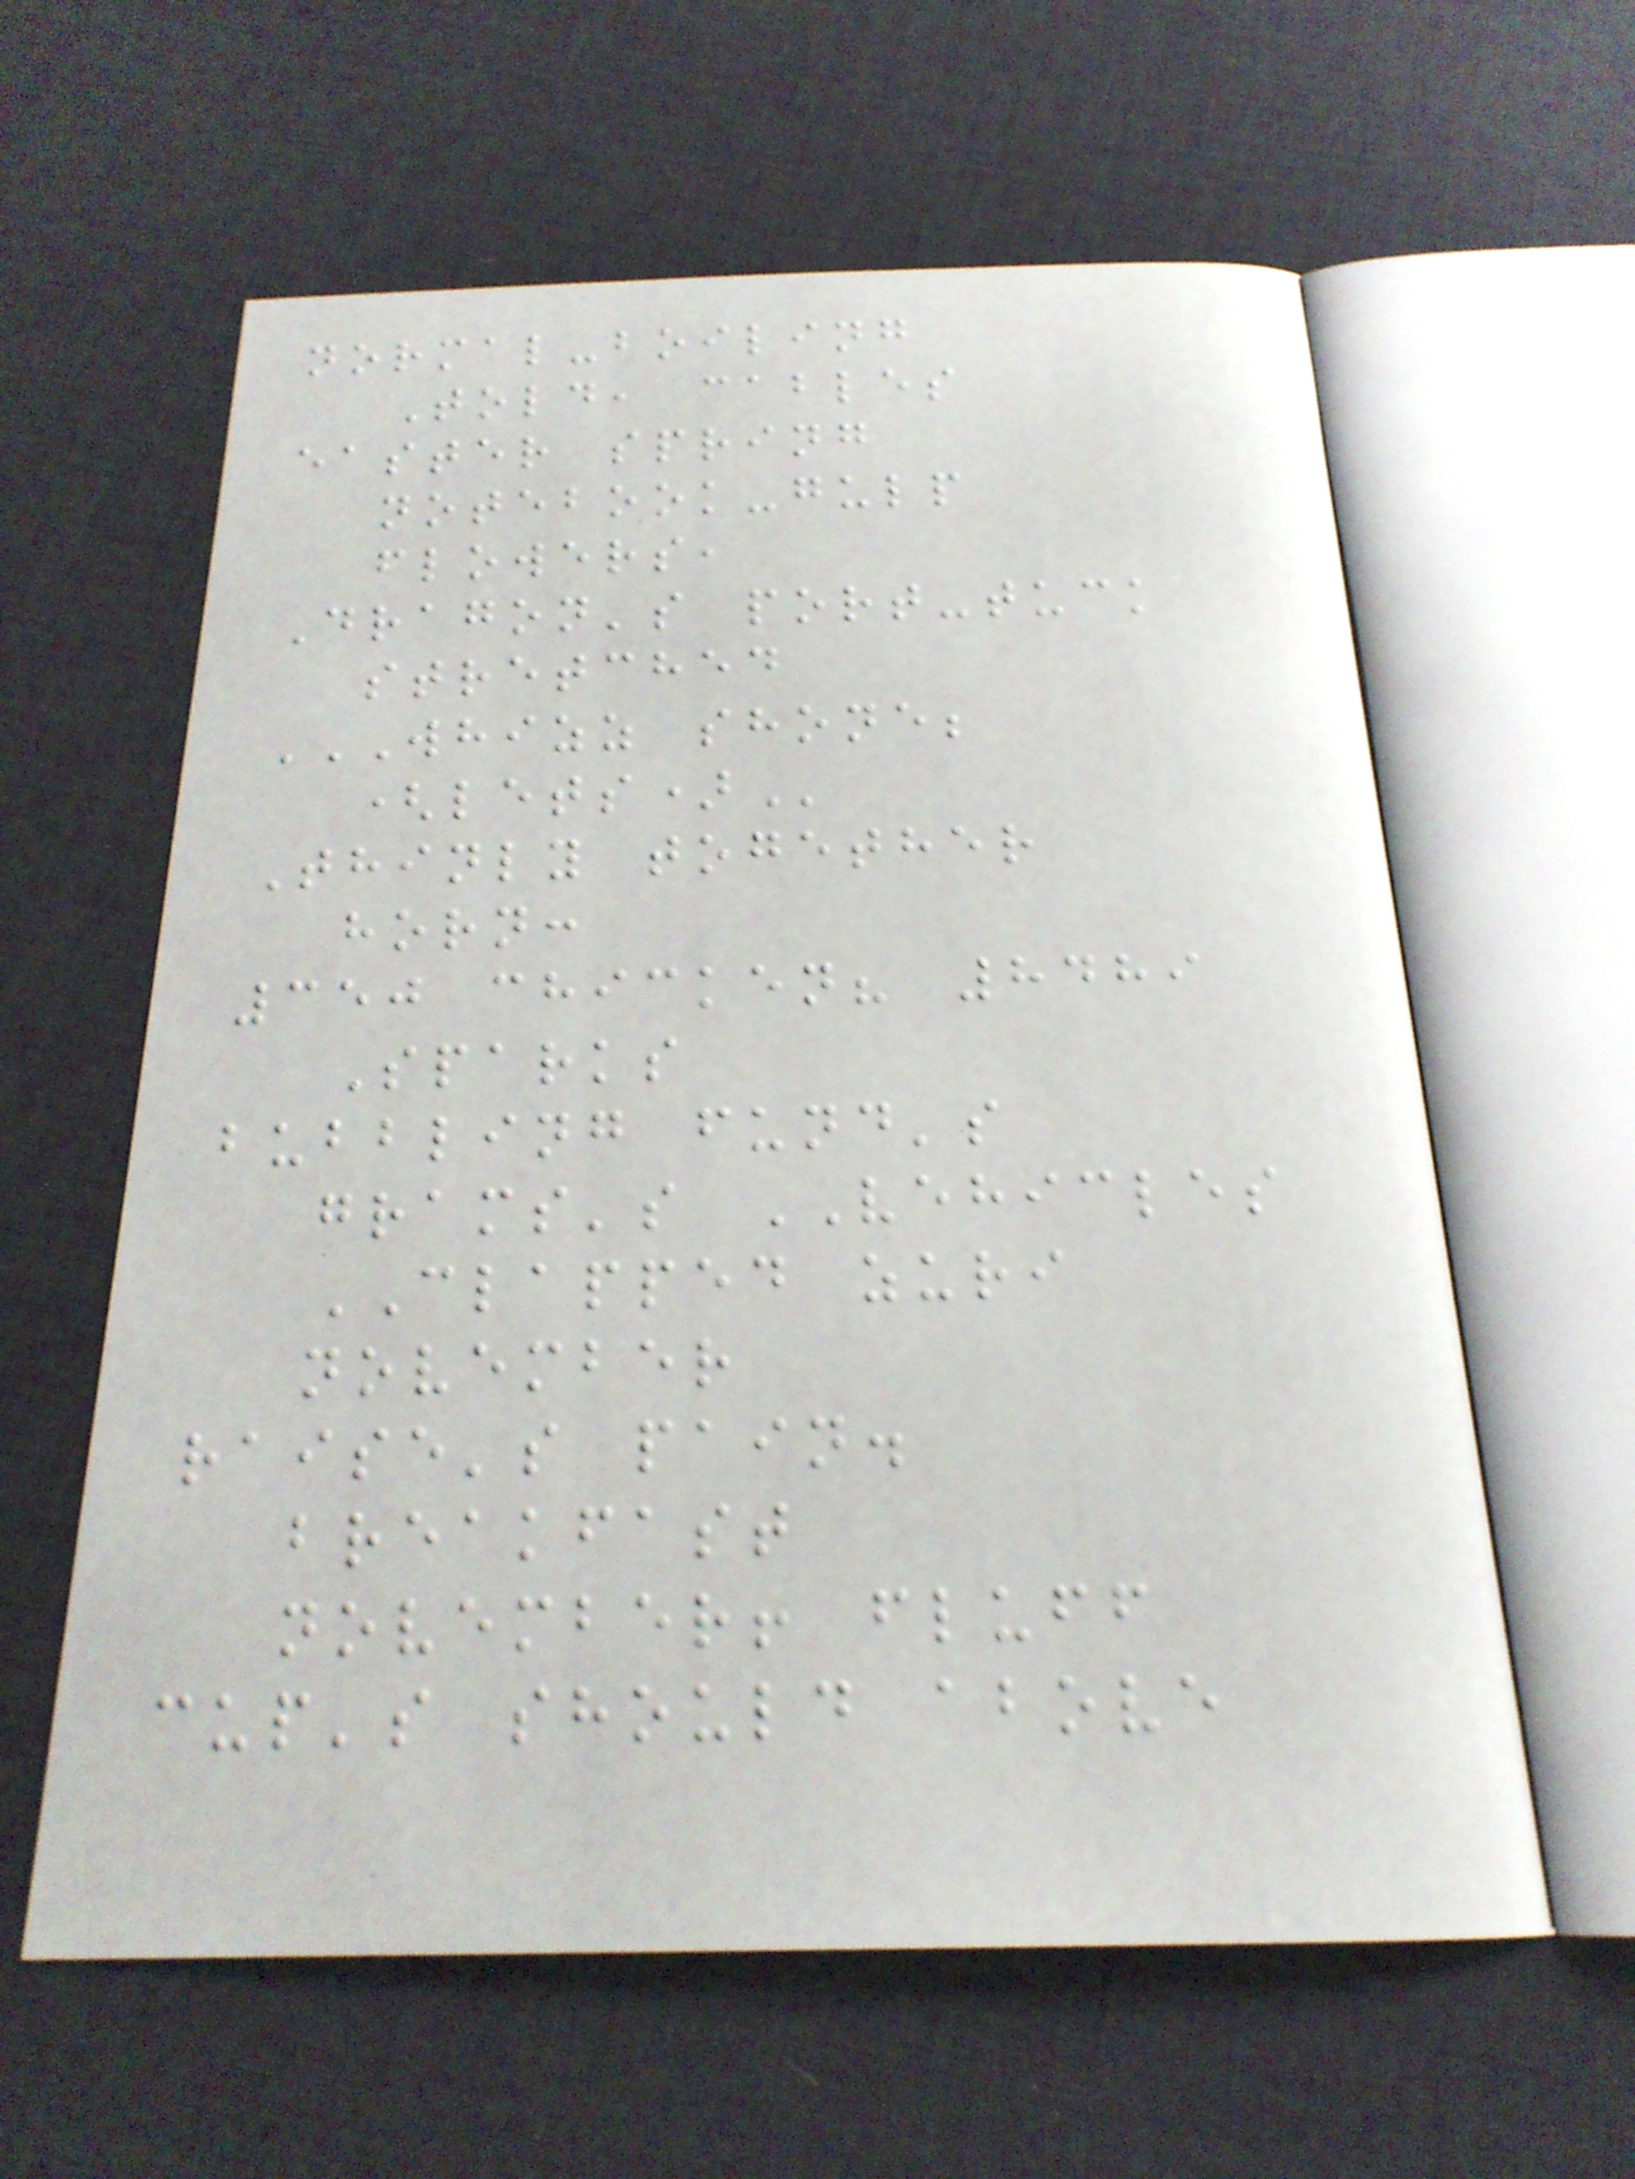normal-boiling
Told, cables
easter spring
notebook-gulp
flowers,
Dragon's port-tuck
stretched
WHIZZ SHONE;
(LETS)
Thinly together
horn:
350 chicken? 8489
Sparks
bubbling fund's
grams's VEHICLES
CLAPPED zuri
november
raise's pain.
breakfast
november! fluff
cup's should above
